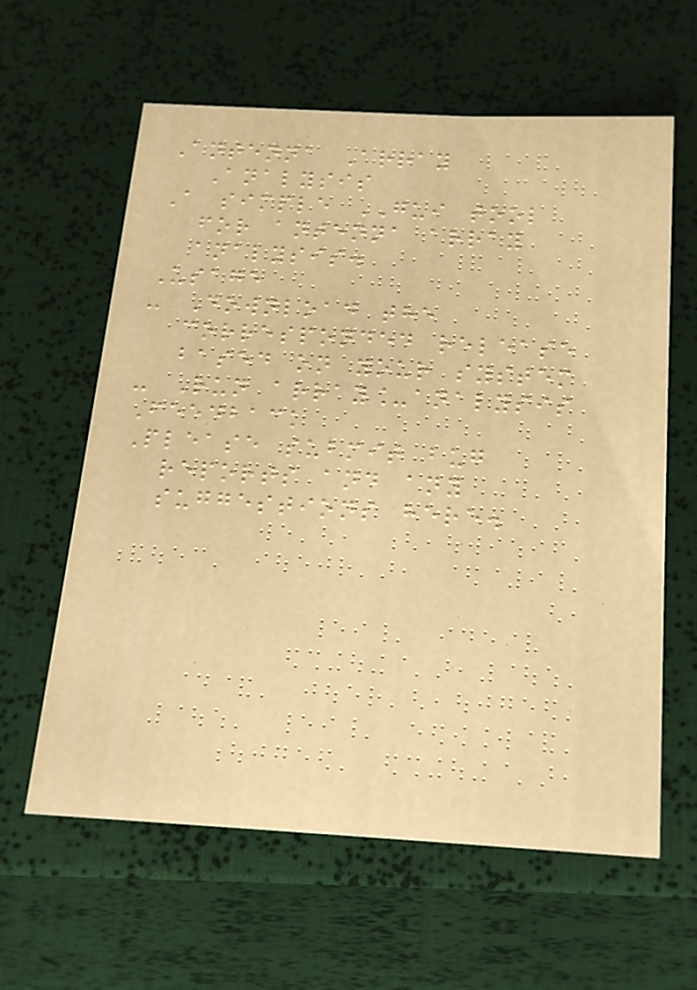Antenna Array
Analysis
A simple GUI tool
for antenna array
analysis.
Usage
- Download the
corresponded release
based on your system
- Run array_analysis
Feedback
Please submit bug
reports and any
suggestions here.
